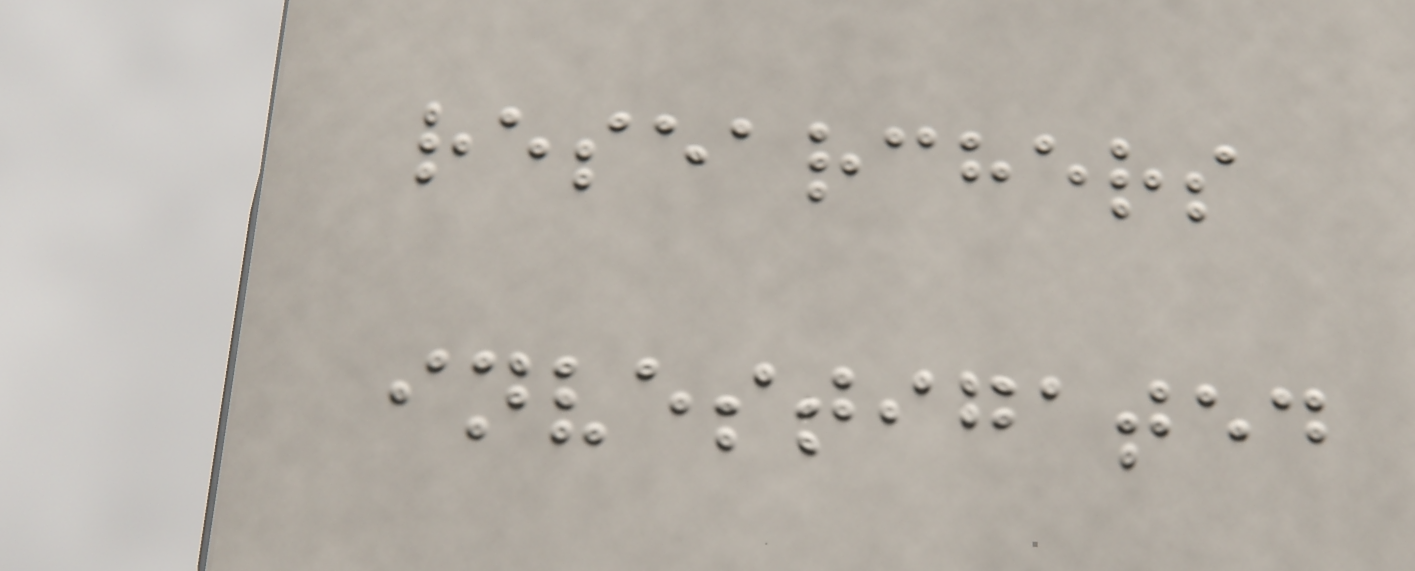researchers
investigated
